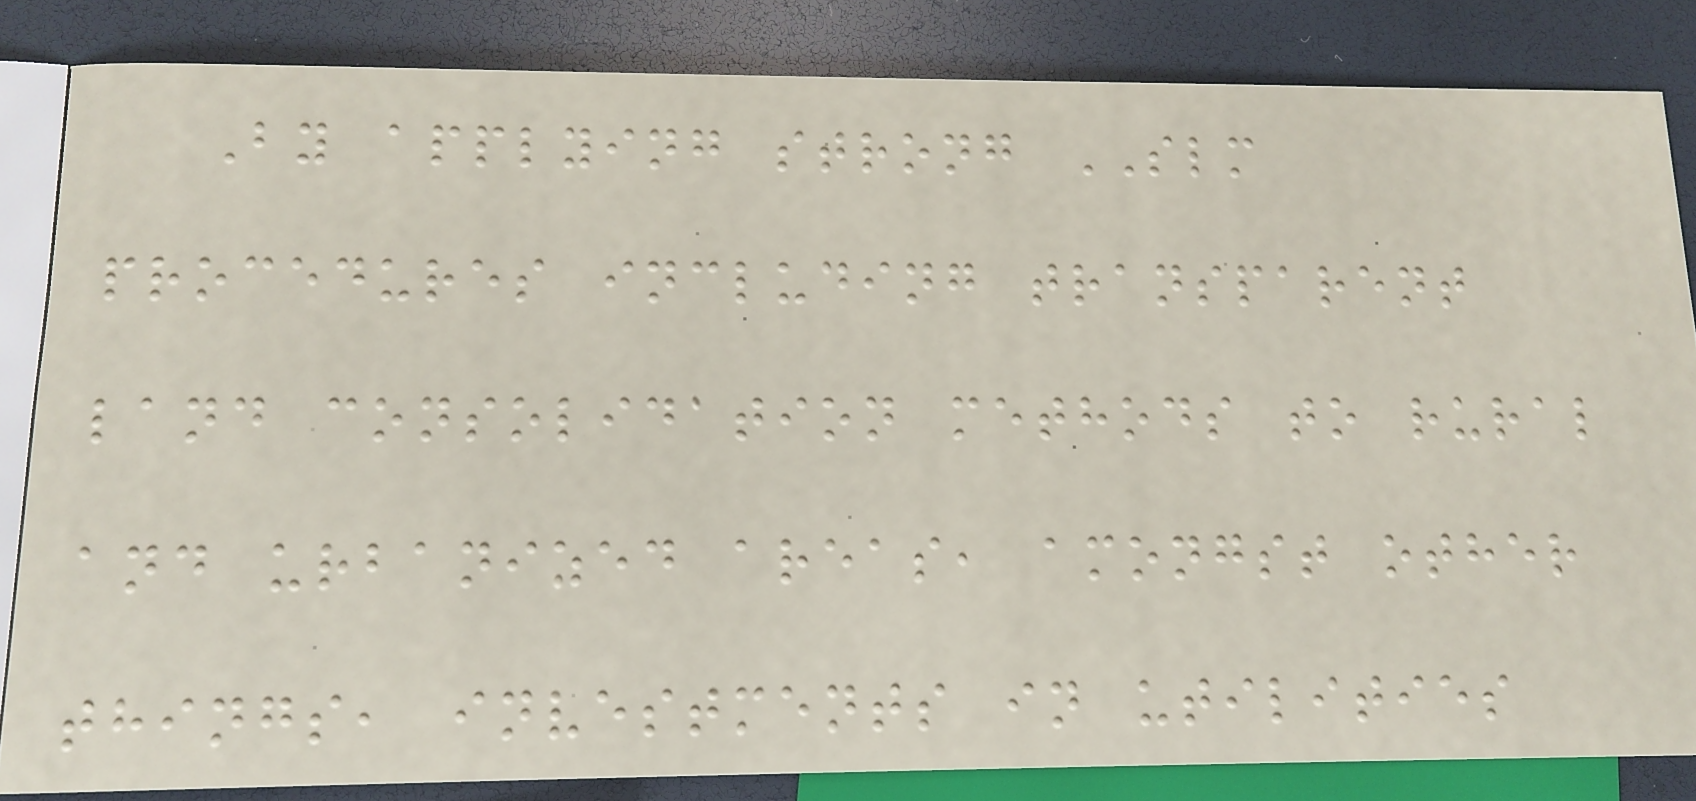By applying strong SLM
procedures including transparent
land consolidation methods to rural
and urbanized areas, amongst other
things, investments in utilities
